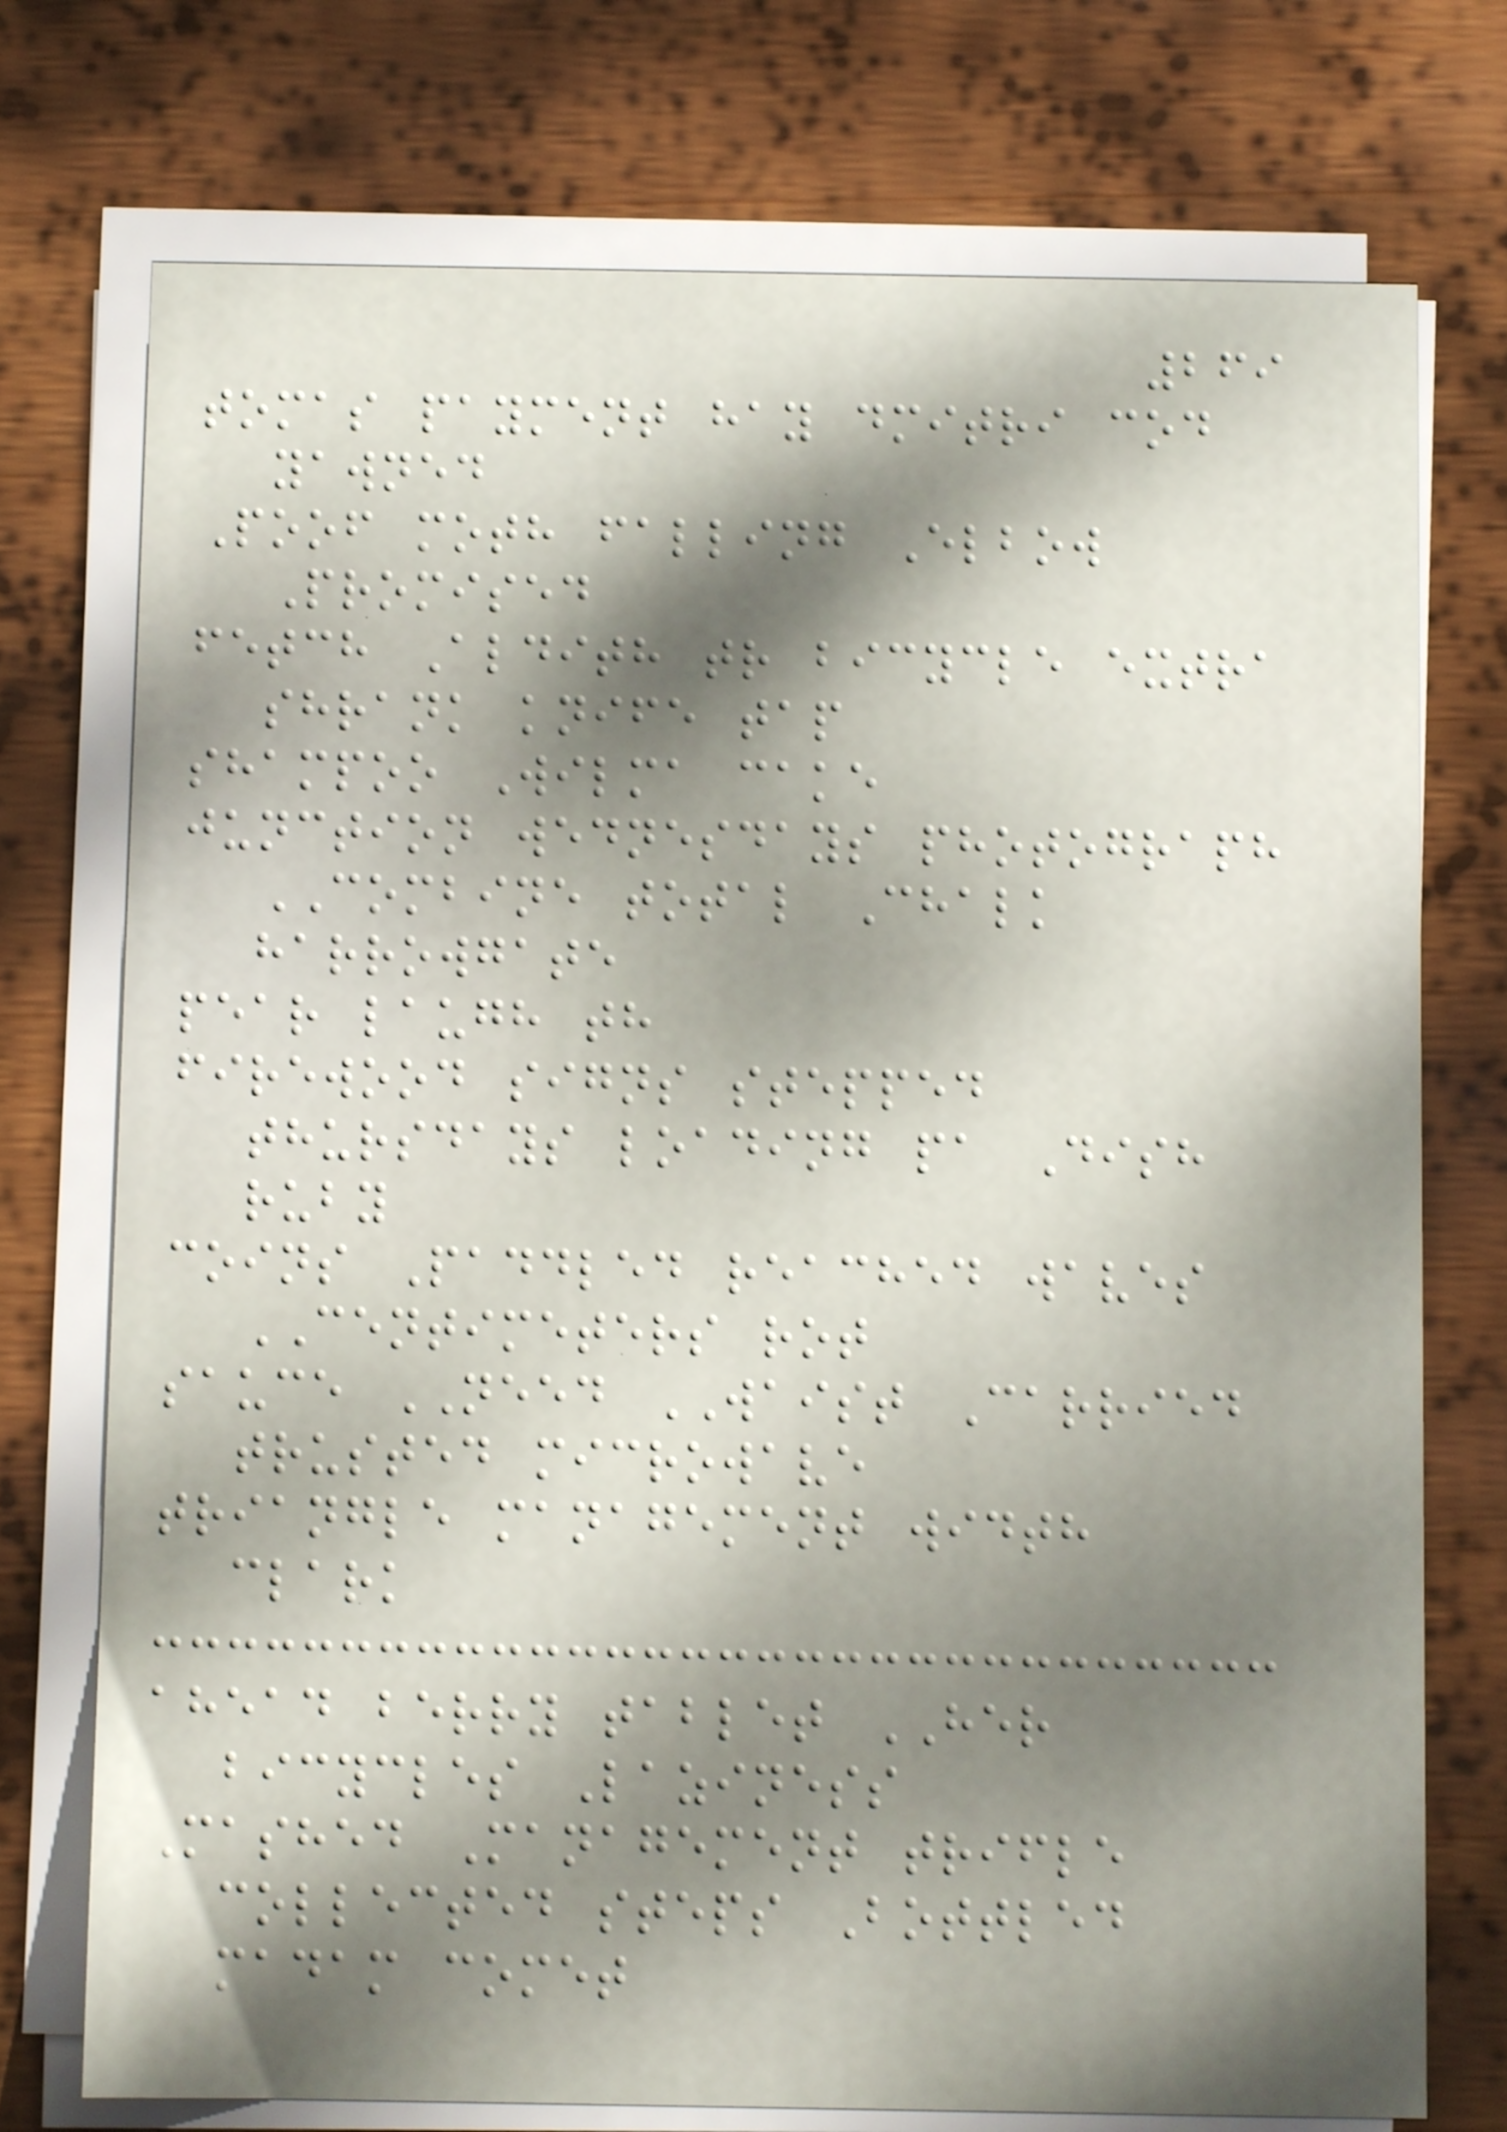269
tomas payment hay dmitri cod
yawned
Poof moth falling Elbow
Promised
fetch Aldith tr bicycle extra
shrank knife tap
shampoo Wilma cake
junction wednesdays photograph
COMBINE total Chalk
harrowgate
pear laugh th
firewood signs stepped
thursdays loading pa Dish
ruby
coins Paddled reached waves
CENTIMETERS rot
sauce NEED WAIST Carried
trusted microwave
triangle management width
clark
ahead berry tablet HER
bicycles Laziness
Mashed Management trifle
collected steps Bottled
madam comet
